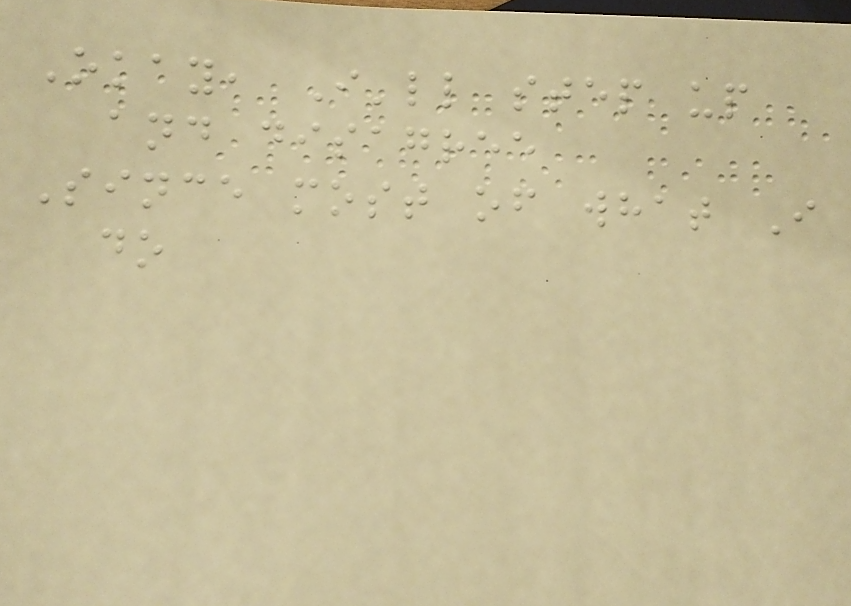Okay, I'll step up
and disagree
Since most of what I
do
